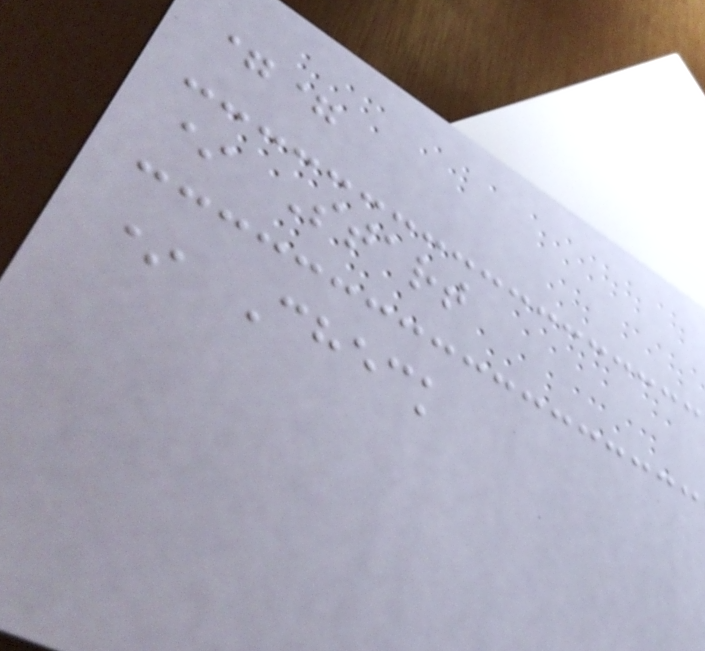==
* Start
* Check
